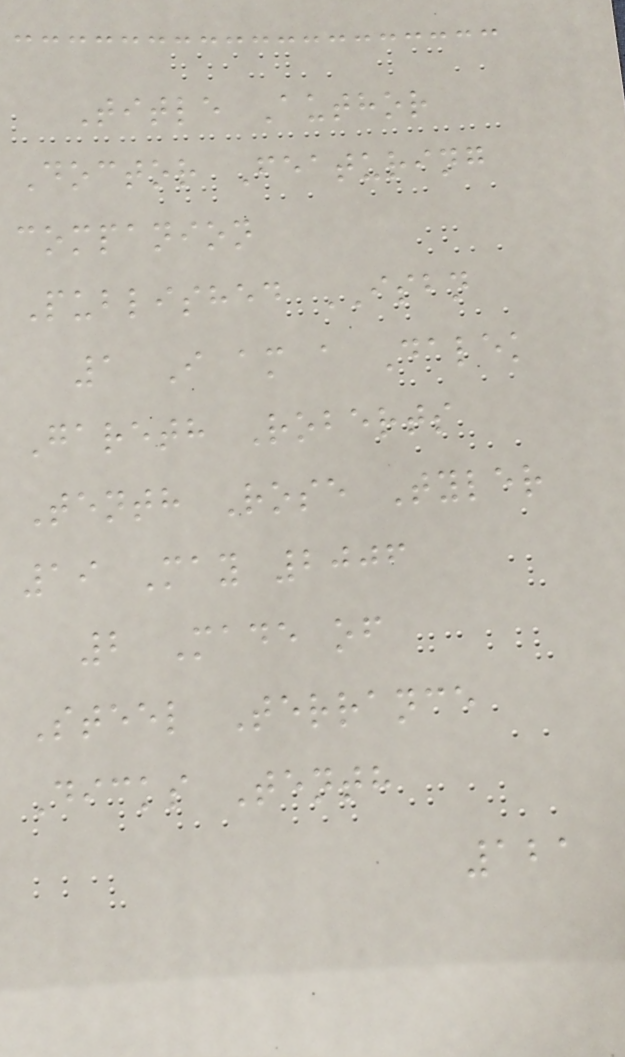Title Author
Doctor Featuring
companion
Published ISBN
1 I am a Dalek
Gareth Roberts
Tenth Rose Tyler
19 May 2006
2 Made of
Steel Terrance
Dicks Tenth
121
